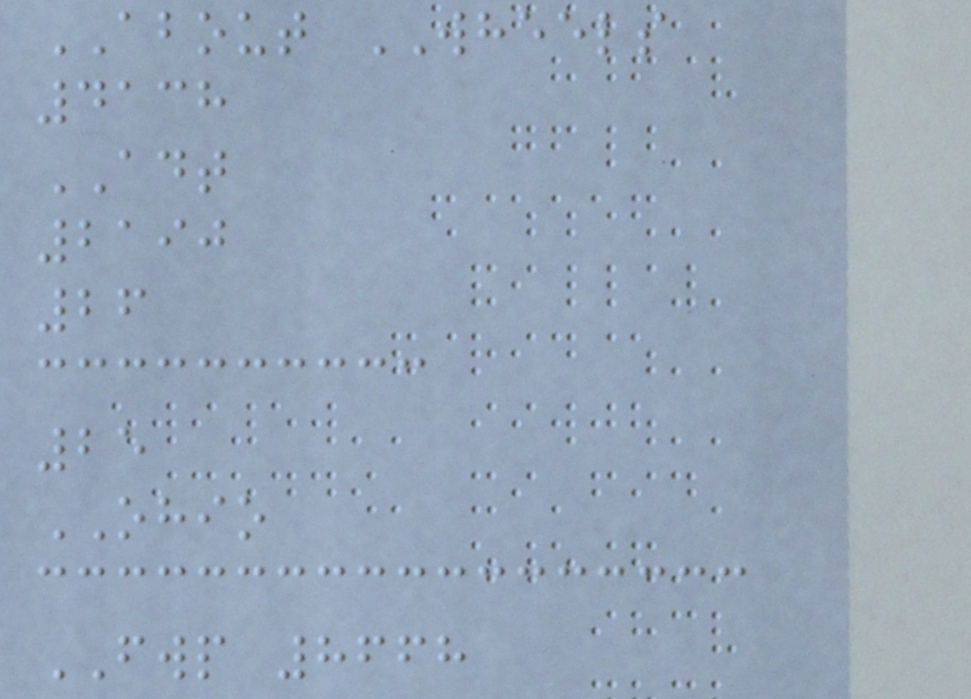ABOUT WHEELS
4138
ADT
2190
26
25
OHIO
FWP 8668
